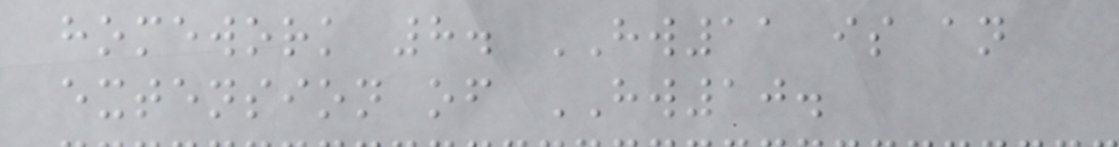homework 8. HW11 is an
extension of HW10.
